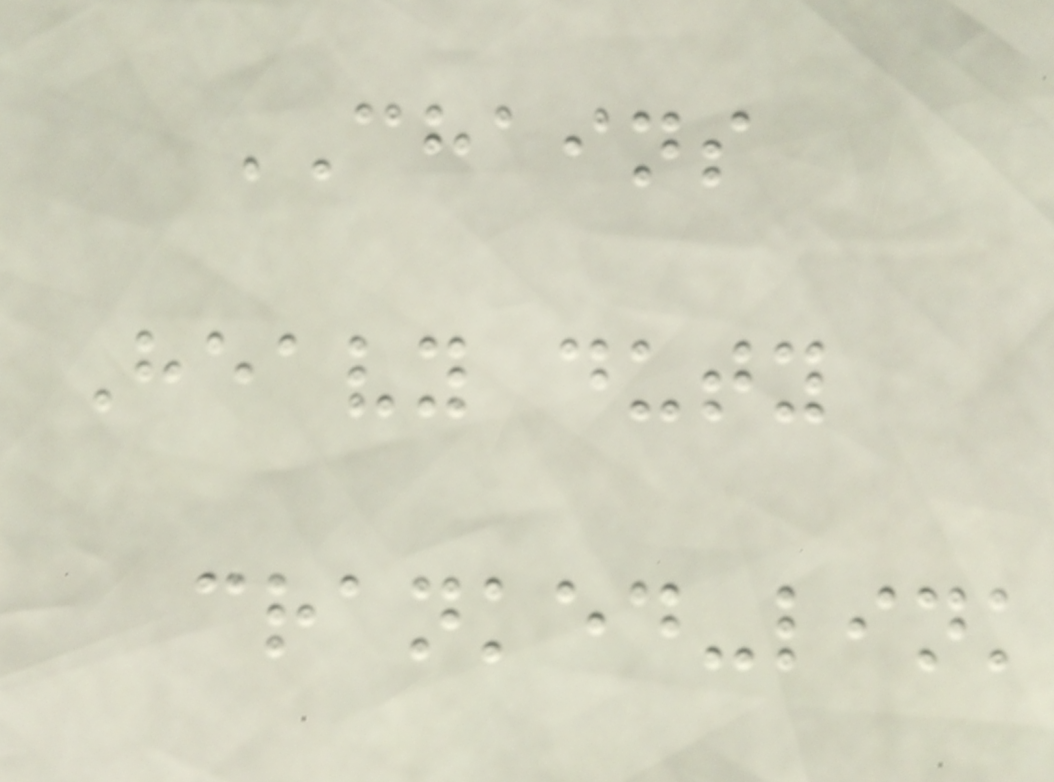CHAINS
Heavy duty
cranked-link
